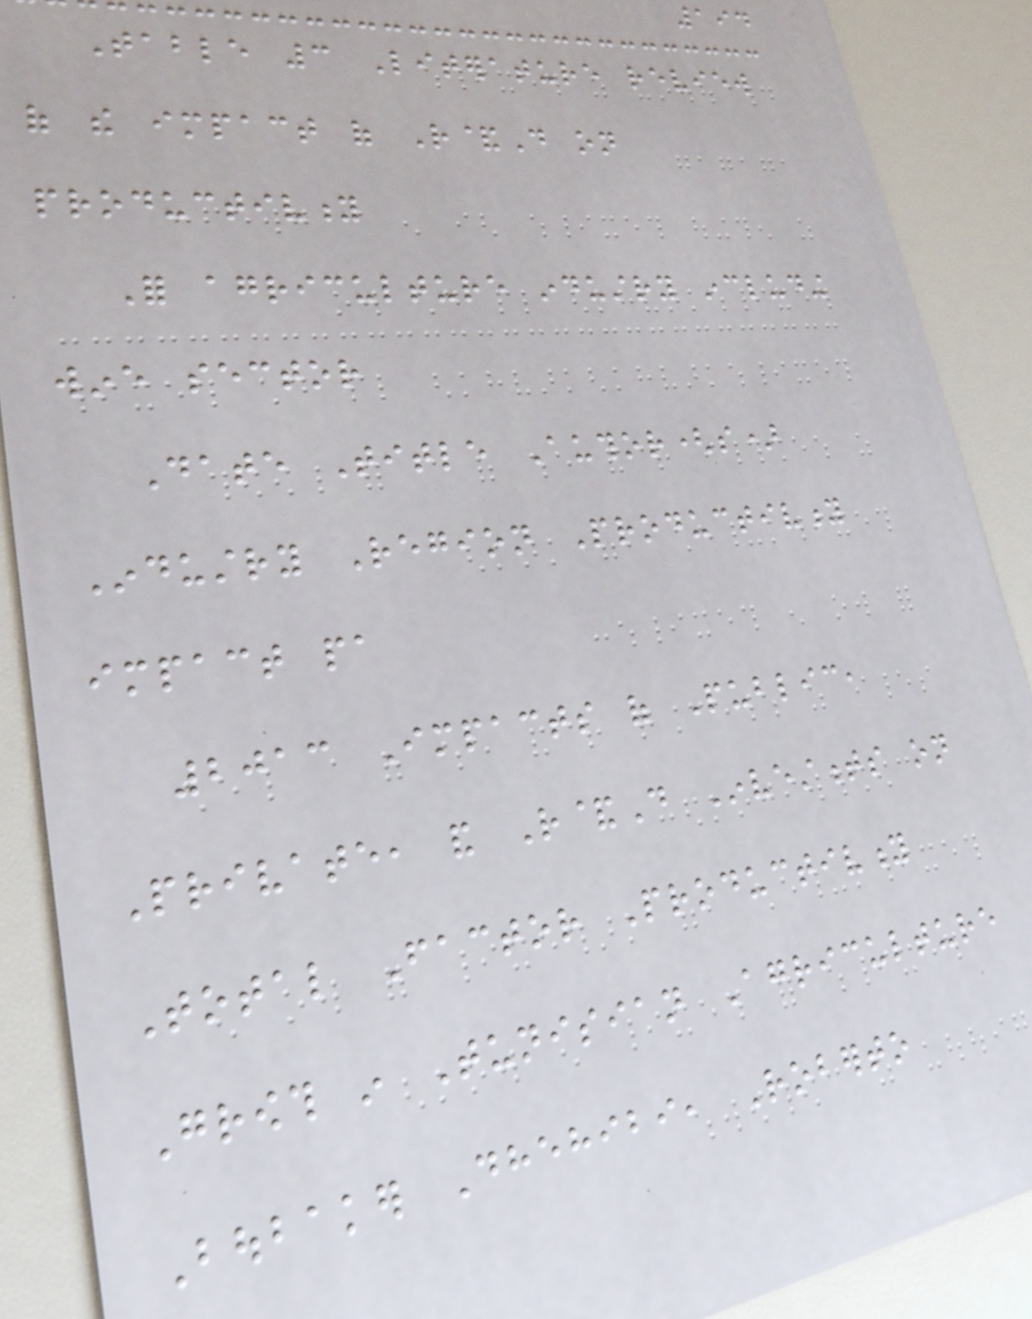194
Table 3 Literature review
of the impact of R&D on
productivity
For agriculture industry including
wine sector
Date Title Author(s)
Industry Region Productivity
impact pa
2013 Impacts of Public,
Private, and R&D Investments on
Total Factor Productivity
Growth in Tunisian Agriculture
Boubaker Dhehibi, Roberto
